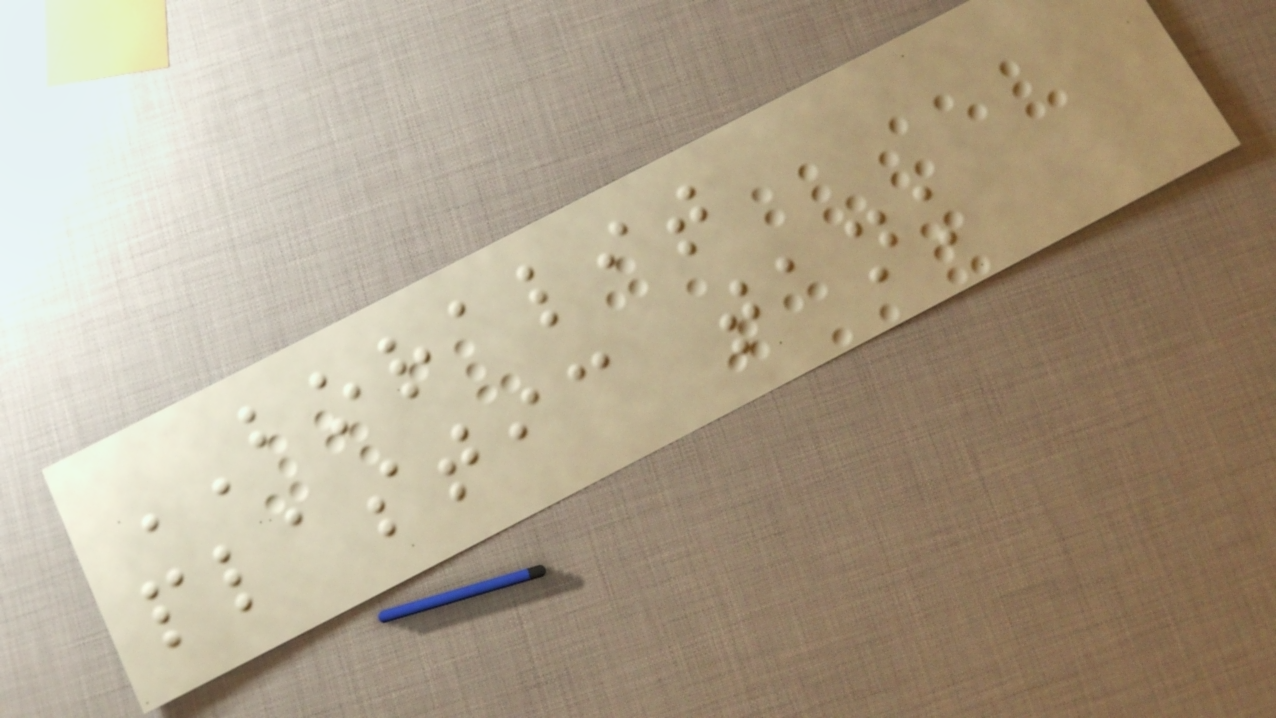BORALIT
plastic tank
